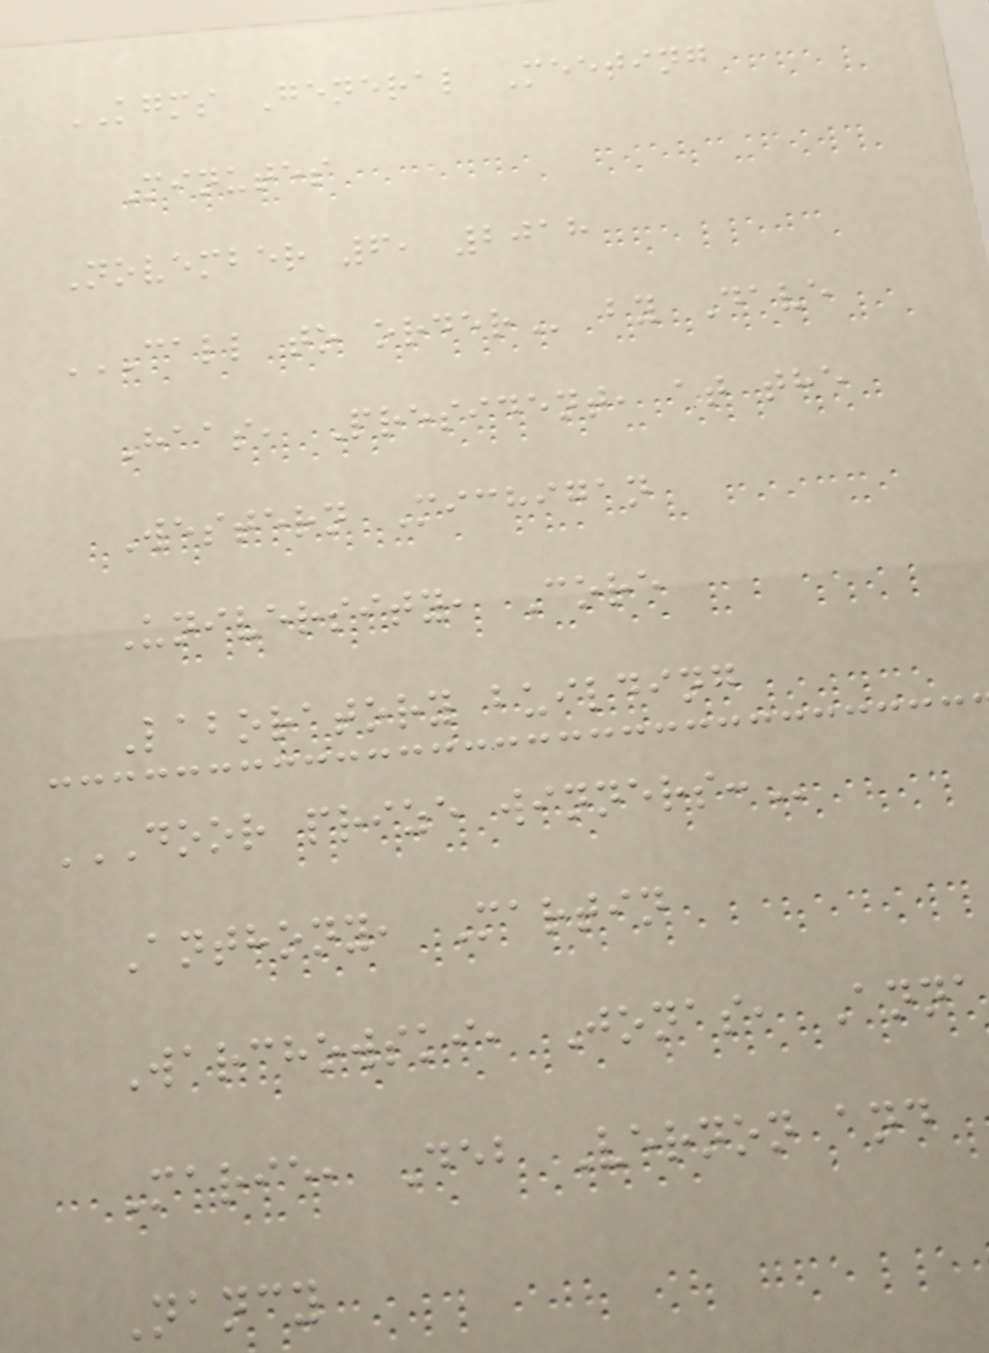KGMS General Meeting
Minutes
November 6, 2018
CALL TO ORDER by Dave
Haas, President, at the
Western Michigan
University, Core
Laboratory building
DOOR PRIZE WINNERS:
Anthony, Martin
Warchowski, Jonas, Anna
Marie, Deb Vernon and
Nancy
